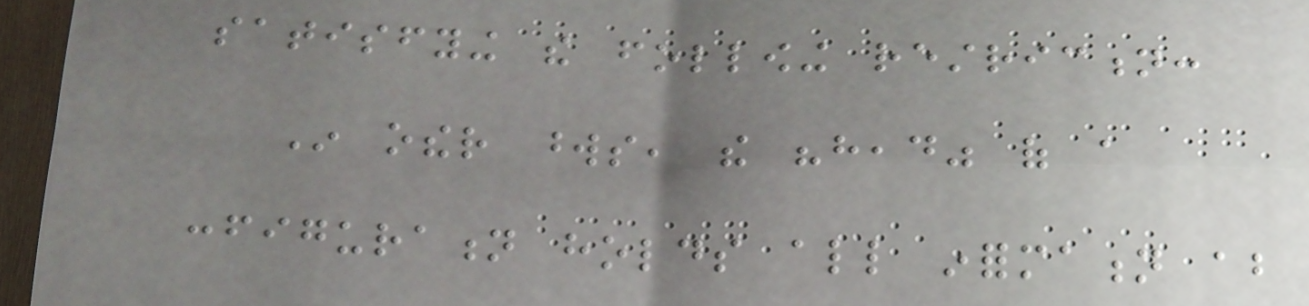satisfying the following restriction:
In other words, the "head" of a
configuration holds all information about
